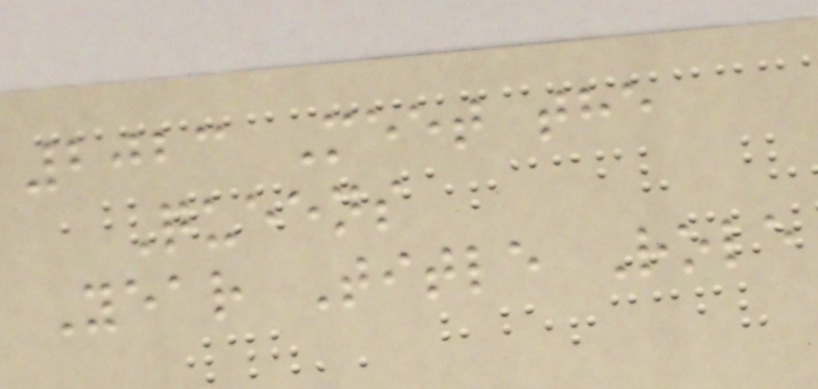2023 Meet the
Queens
Year Title Role
